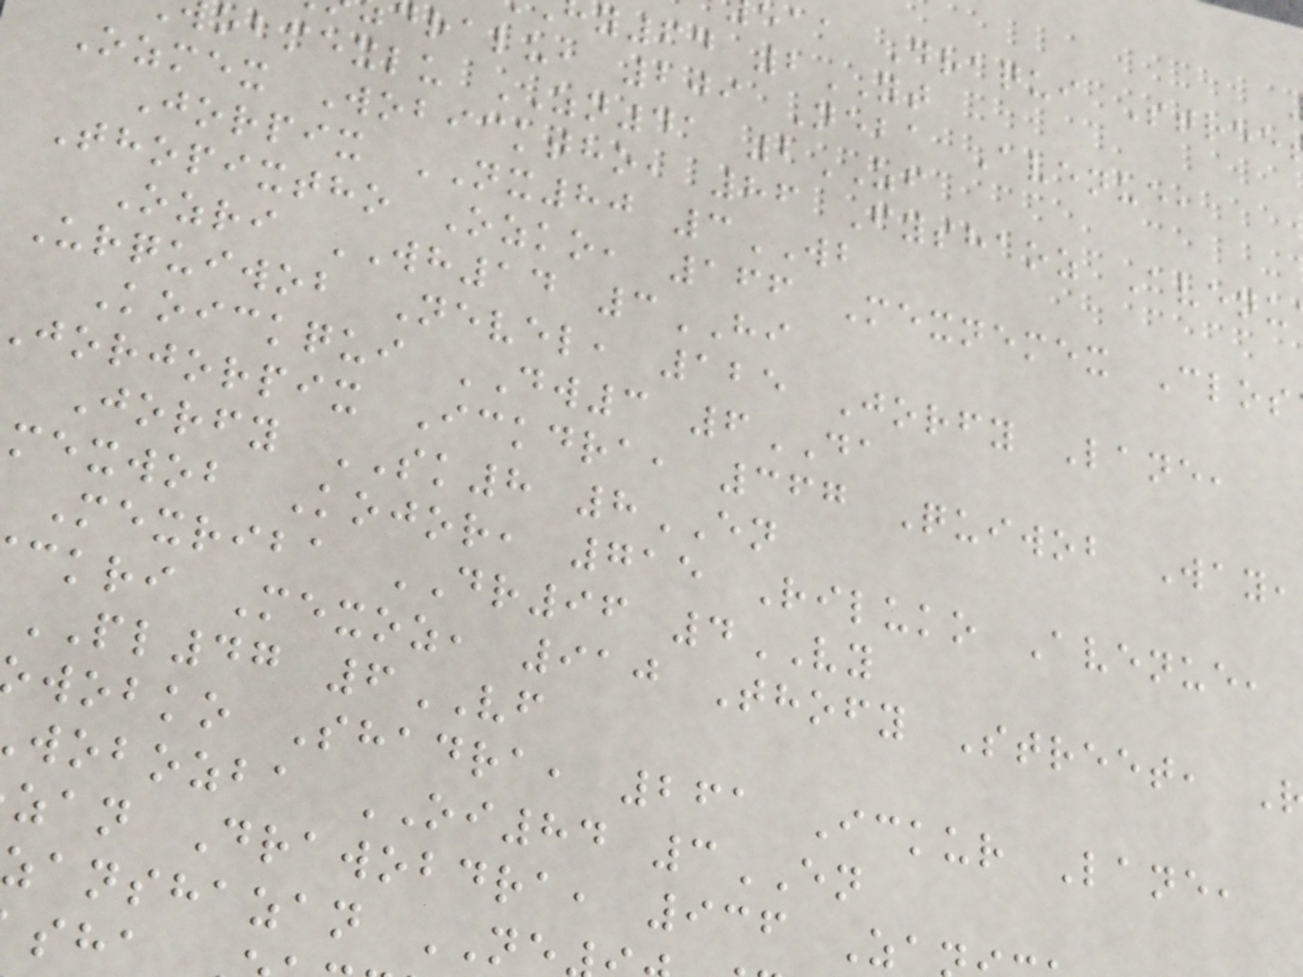eaa Draqui Stree
y64 2YT
ralu, 209 Neba Avenue,
obmexlu ZN41 2ZF
Ozmex Wobicktho, 86 Fyshaoz Avenu
Jorpix NX80 3WB
Thopixtho Ozko, 166 Mexnemex Clos
Ozri WH14 3HI
Urquiwob Nevel, 125 Jorfy Lane,
Koickqui DW3 6DA
jorjorpix Ickdra, 367 Quiwob Way,
Jorfy SK8 8EN
mexwob Kojor, 715 Riluko Avenue,
Mexriba DR96 4VY
ckri Mexoz, 910 Thofy Street,
PL47 6VF
wobko Shadra, 261 Ickur Lane,
wobozba OI84 3EN
zan Drawobdra, 936 Za
zanshazan NE
